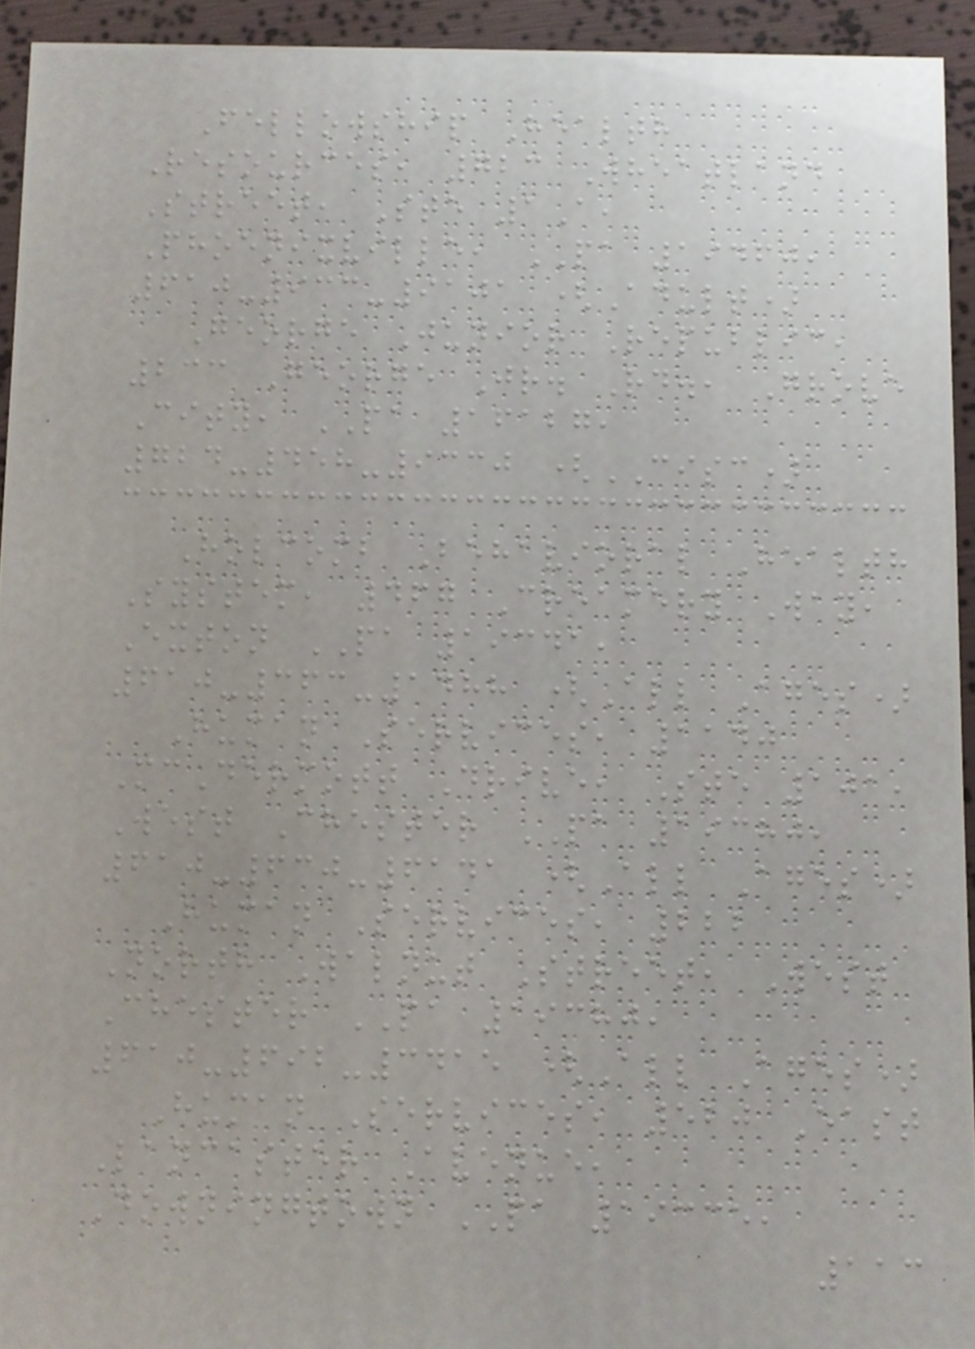Fellowship Health
Resources, 723 Wheatland
Street, Ste 1A,
Phoenixville, PA 19460,
610-933-9101 (Adult)
George Junior Republic,
233 George Jr. Rd., Grove
City, PA 16127,
724-458-9330 (CISC)
Holcomb Behavioral Health
System, 467 Creamery Way,
Exton PA 19341,
610-363-1488 (All Ages)
Human Services, 1140
McDermott Drive, Ste 101,
West Chester PA 19380,
610-630-6141 (All Ages)
Human Services, 222
North Walnut Street, West
Chester PA 19380,
610-692-3415 (All Ages)
Human Services, 520 East
Lancaster Avenue,
Downingtown PA 19335,
113
